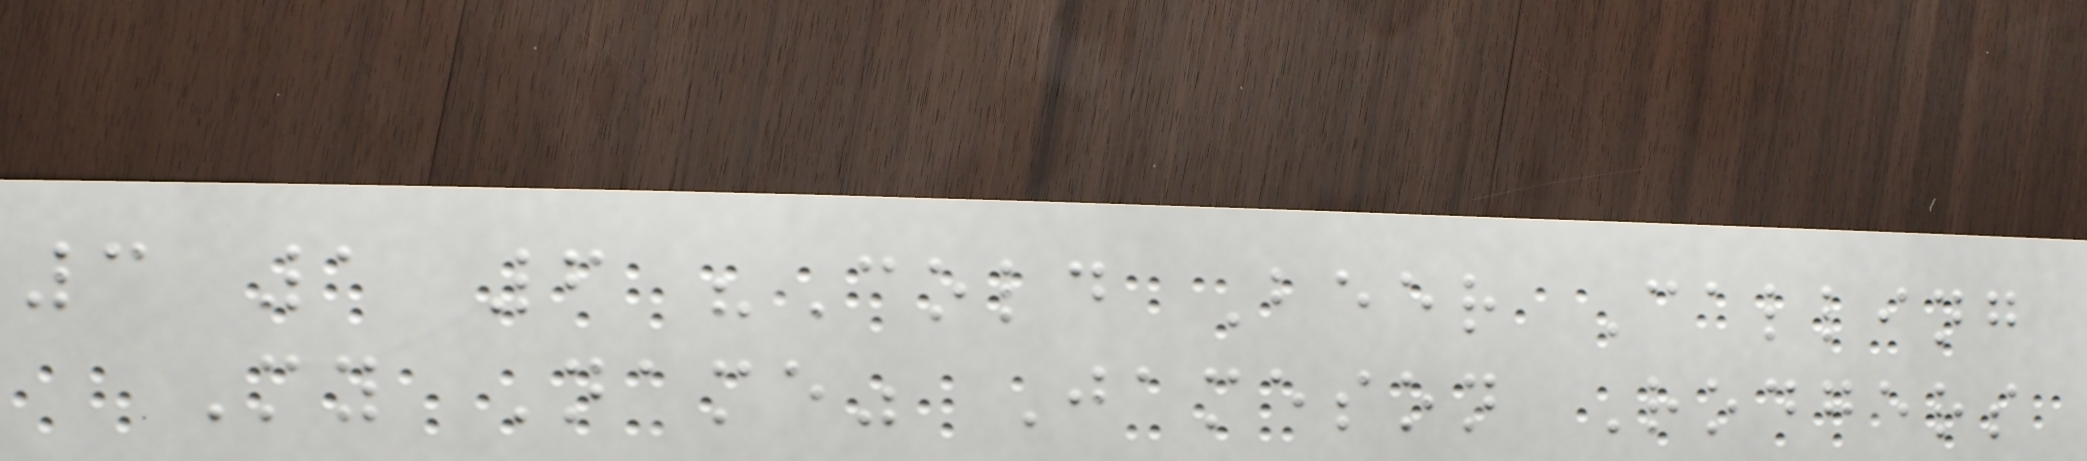3 1 6 "Cold Beer Calling
My Name" Jameson Rodgers
